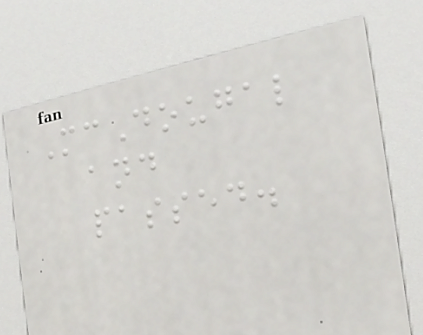McDougal
and
passed.
